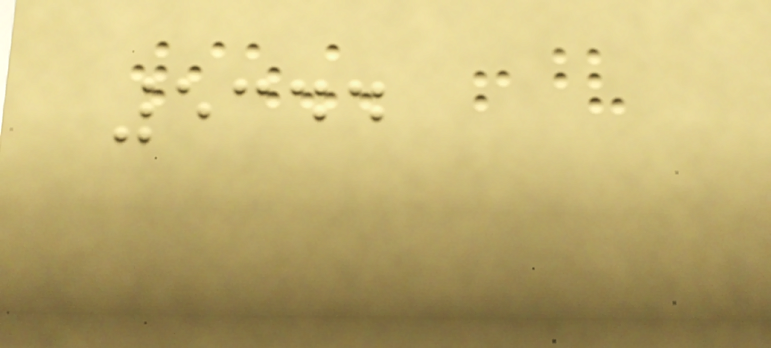5344
